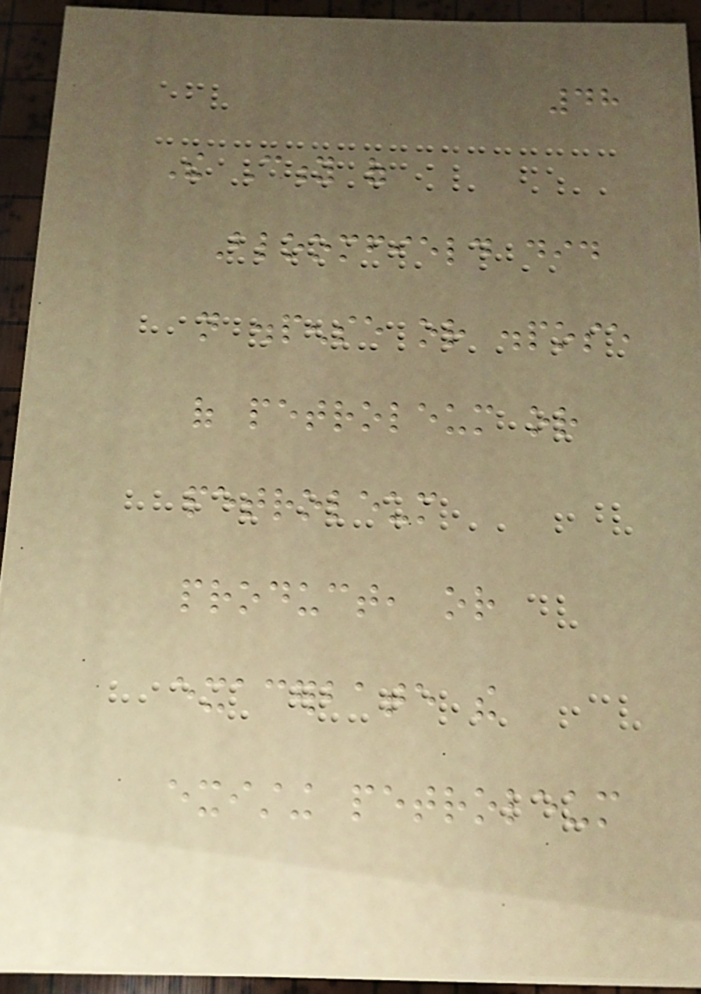48
The City of
Bloomfield did
not dispense or dispose
of petroleum or
petroleum
product, or
exacerbate the
existing petroleum
